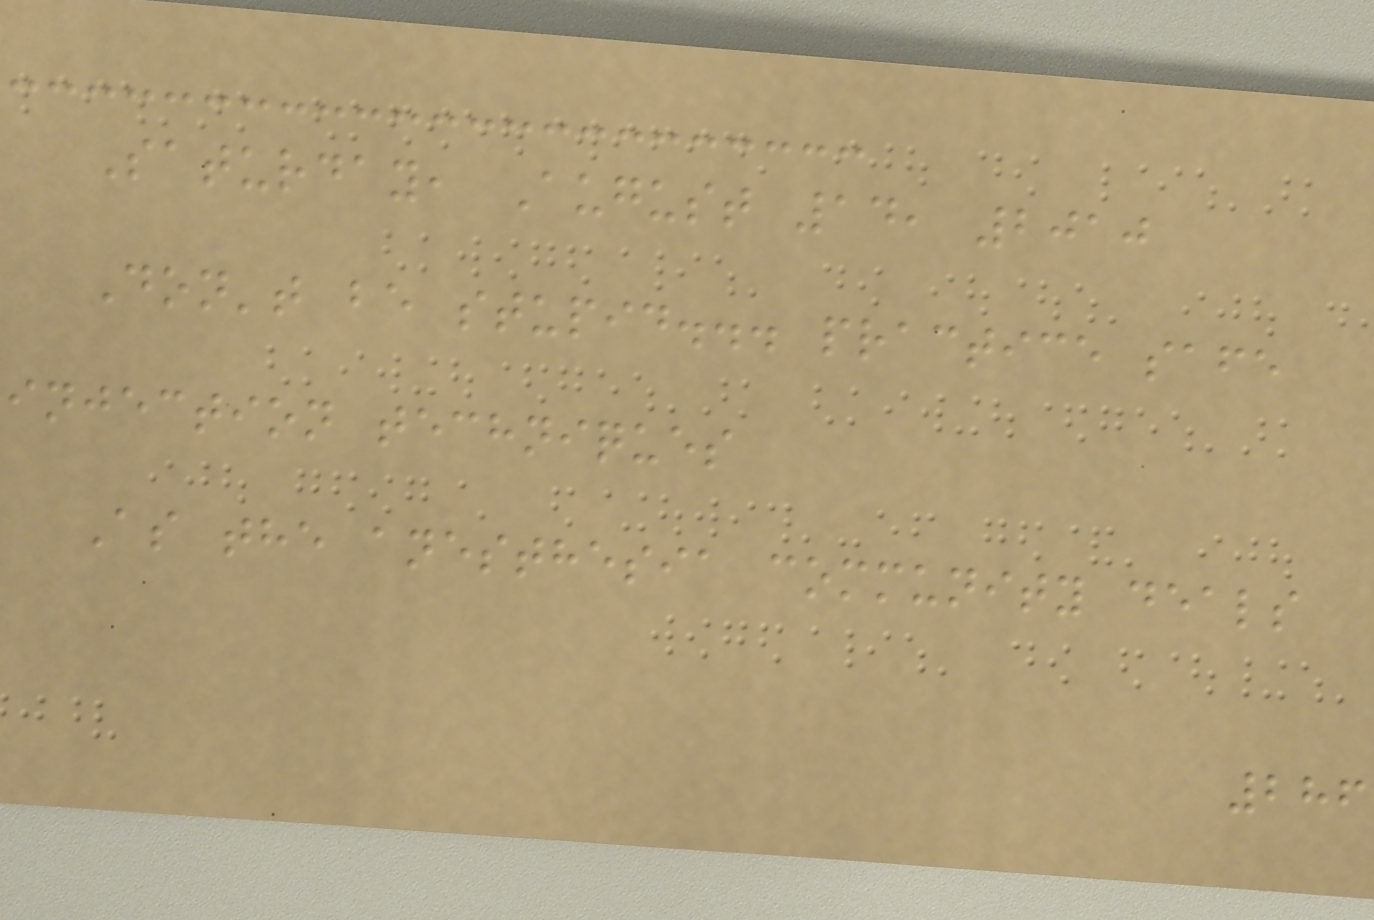Saturday, August 14, 2010
Don't be stupid... practice safe
injection techniques
As the anesthesia community deals
286
